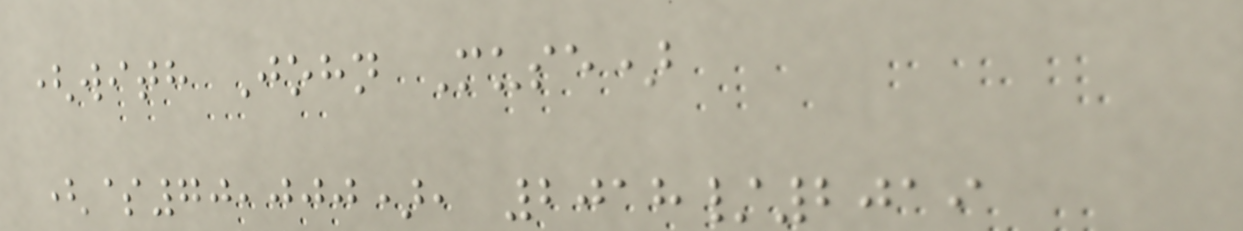(with John Muse)
($70,000), 2018/2019
